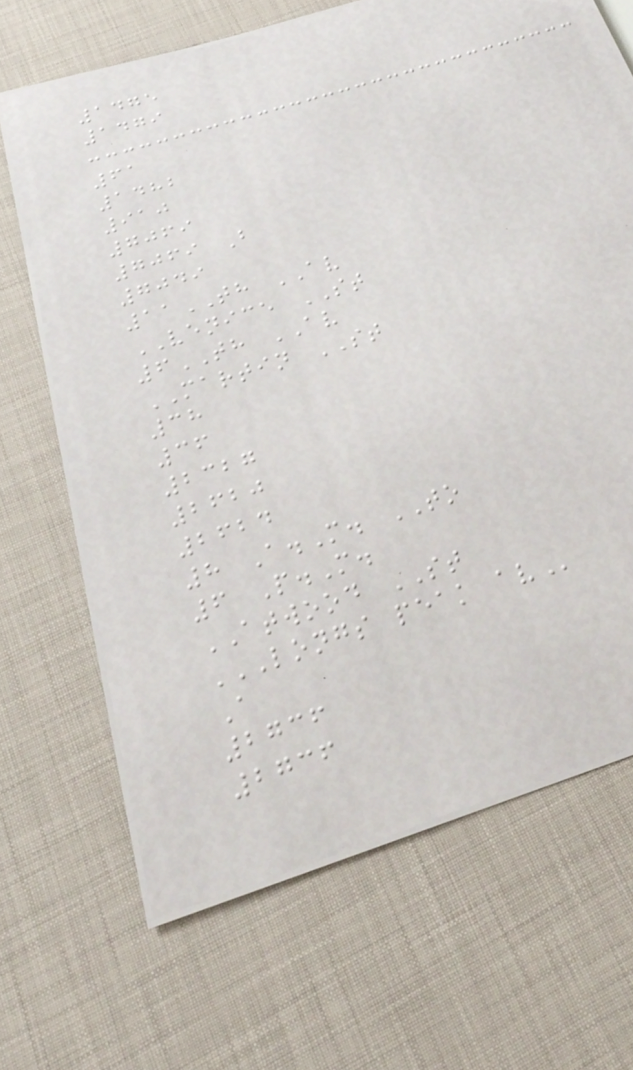1475
1479
61
1482
910
7069
7069 B
7049
11TH AV
VENICE ST
6TH AV
MARTIN ST
38
36
2327
2620
2624
8 A.M. TO
6 P.M.
ATWOOD ST
LONGS PEAK AV
A
2736
2736
